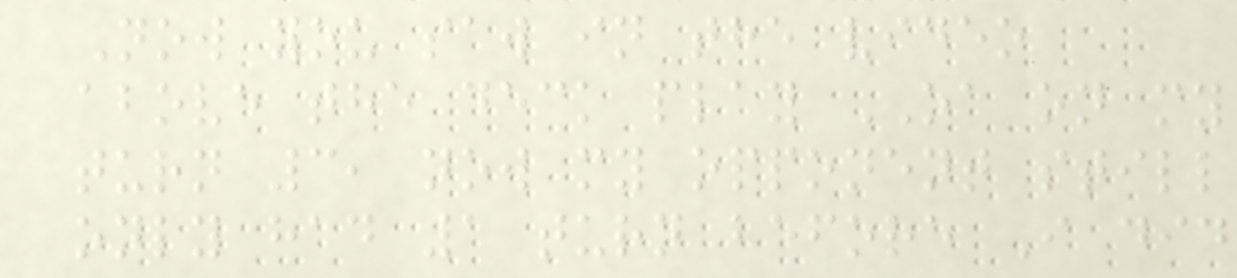Now you saw in the video
above the deck play OA on my
turn 3, now my opponent still
only had 1 turn before I did
